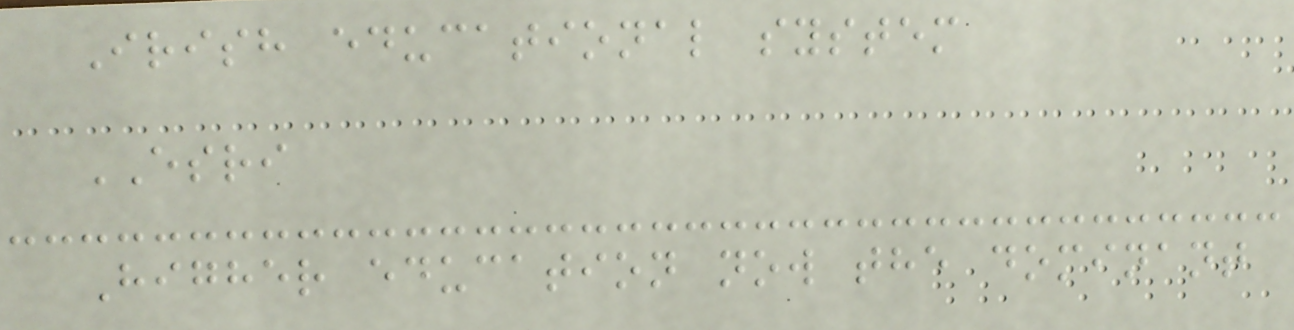Irish educational system
ESRI
Higher education now the dominant
